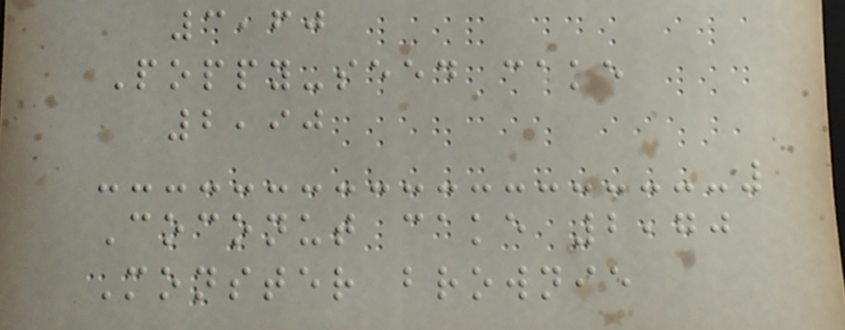3,60
Poppy-seed cake
2,90
Coconut cake 2,70
Monster brownie
